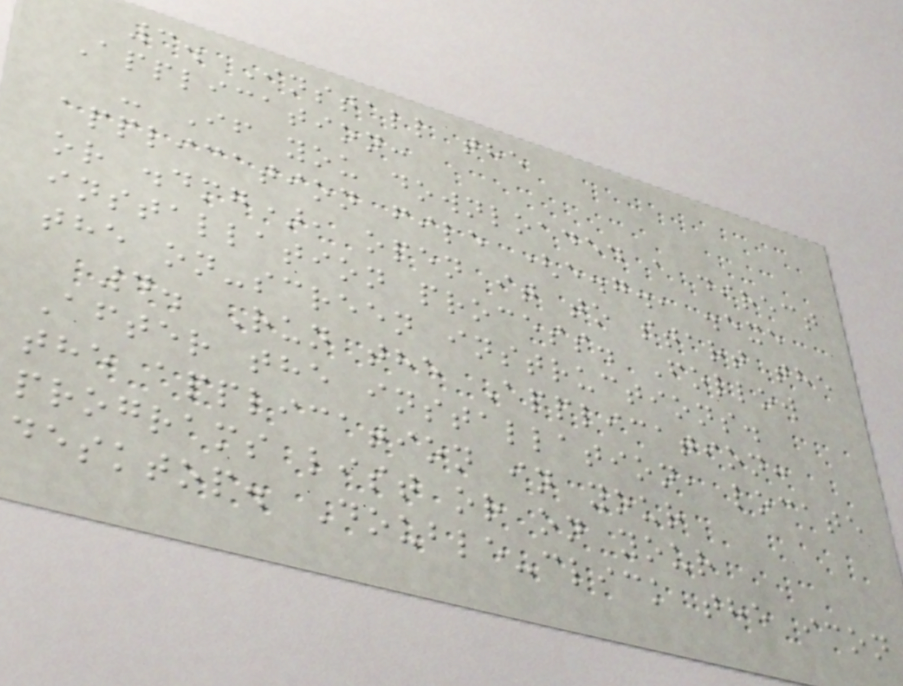3. Install the
Application:
- If you downloaded a direct
application file (e.g., .exe
or .dmg), open it to start the
installation process. Follow
the on-screen instructions.
4. Run the Application:
After the installation, locate
the application in your
programs list or on your
desktop. Double-click the icon
